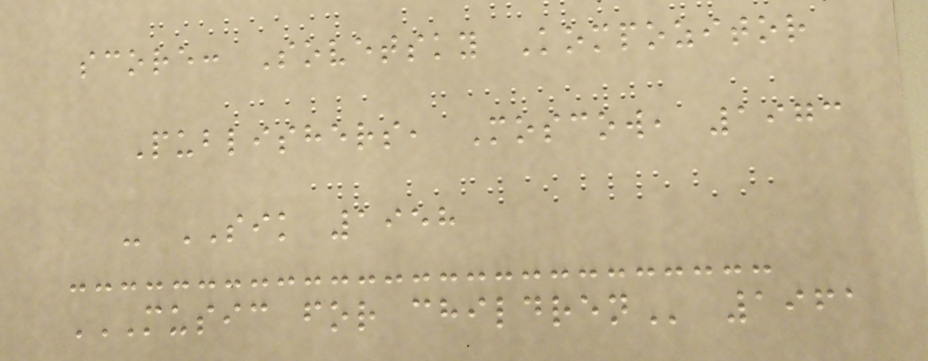score: Sovetsky Kompozitor
Publishers, Moscow, 1973
- SIK 1958
MUSIC FOR CHILDREN 1961
